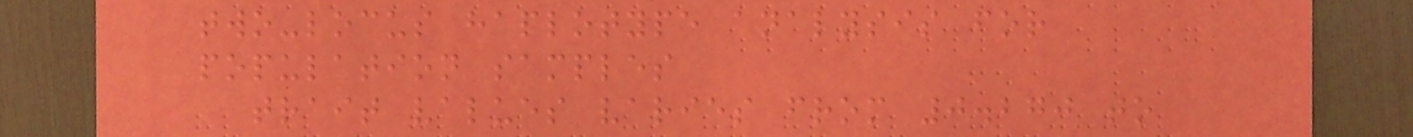two-locus haplotype analysis for
population samples
trait values varies from 0.270 to
